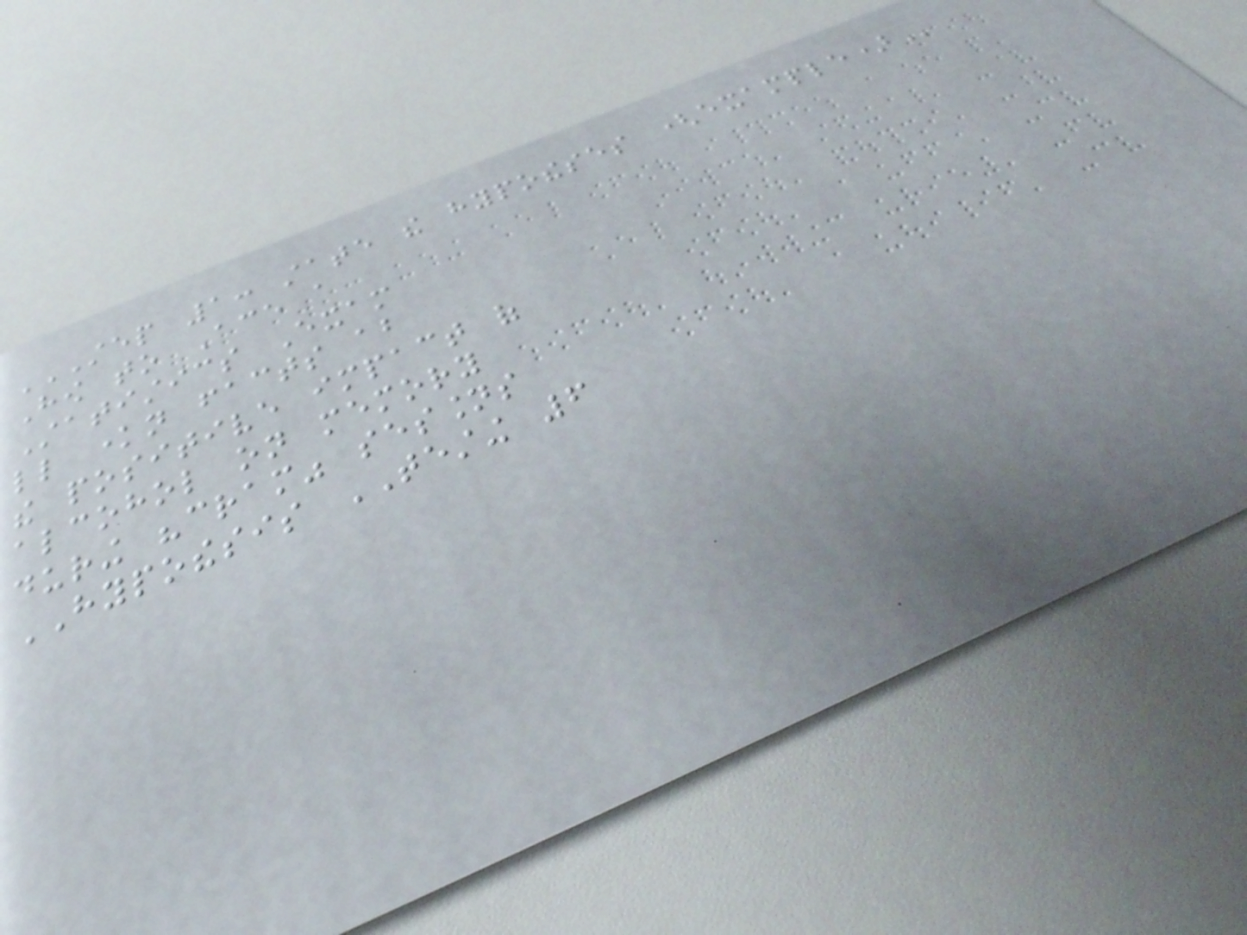STEP 1: STATE THE HYPOTHESES (EXAMPLE)
How to Ace a
Statistics Exam
little known facts about
the positive impact of
alcohol on memory
during "cram" sessions
HYPOTHESIS TESTING 6
